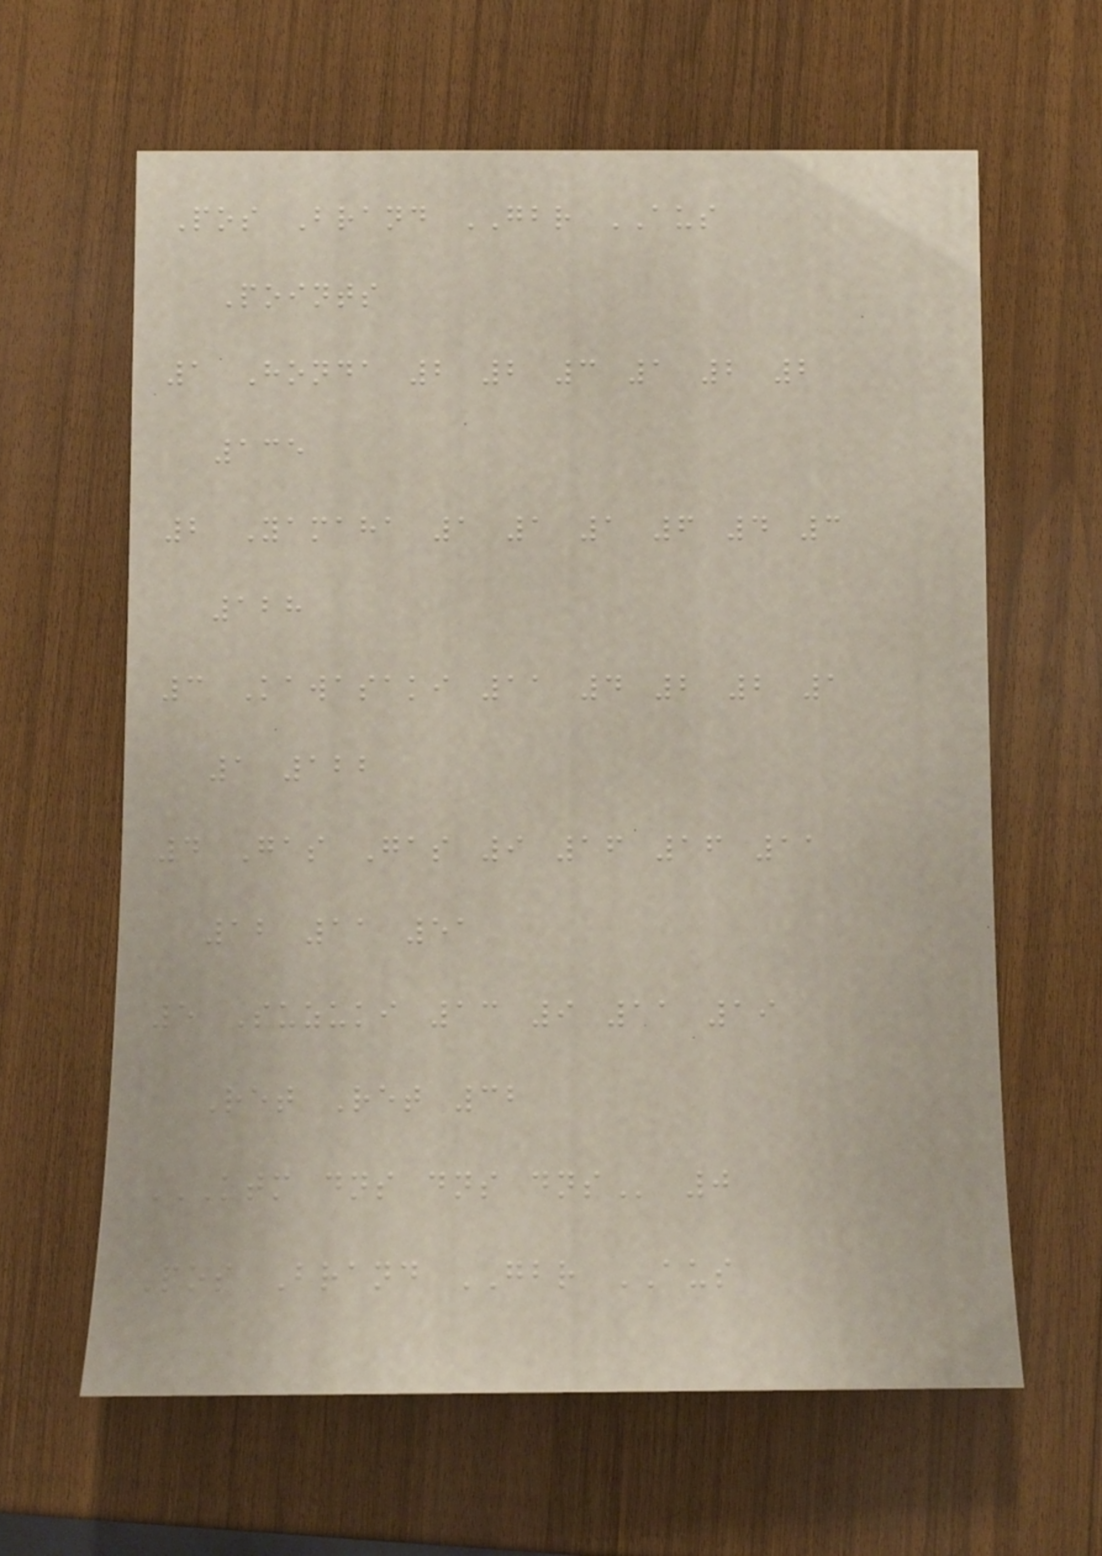Pos Brand GBR AUS
Points
1 Honda 2 2 3 1 2 2
135
2 Yamaha 1 1 1 6 4 3
128
3 Kawasaki 11 4 2 2 1
1 122
4 Gas Gas 9 16 16 11
12 11 51
5 Suzuki 13 9 11 19
Ret Ret 32
KTM DNS DNS DNS 0
Pos Brand GBR AUS
